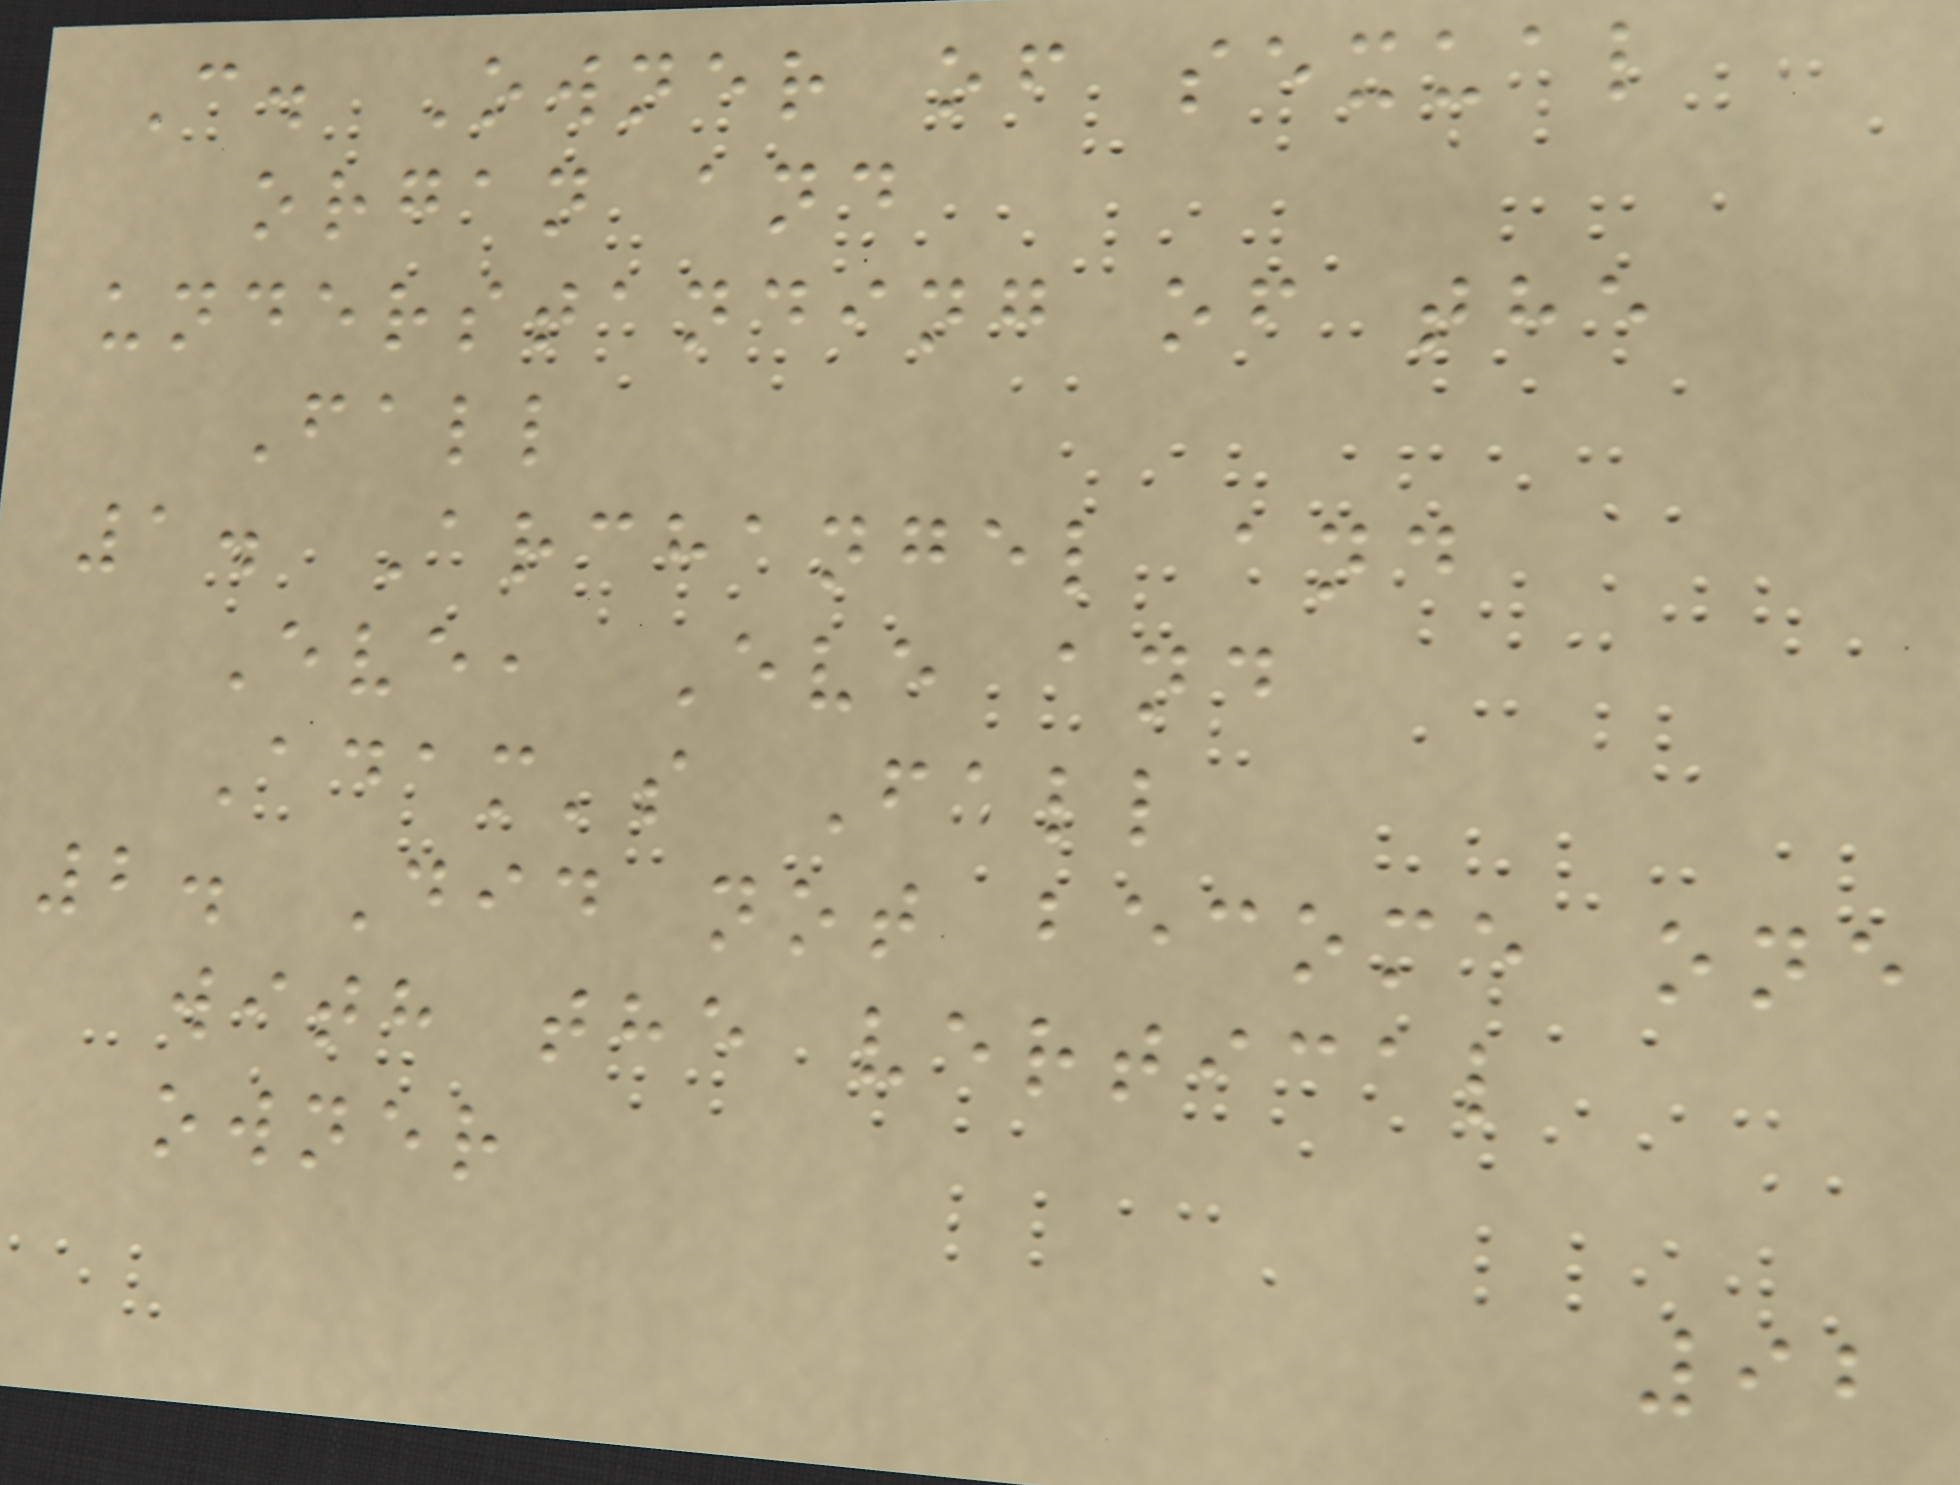C. Owner of sexual
organ and
understanding of the
Fall
1. Archangel and
Eve, Eve and
Adam's Fall
2. Did not become one
with the vertical
owner
92
